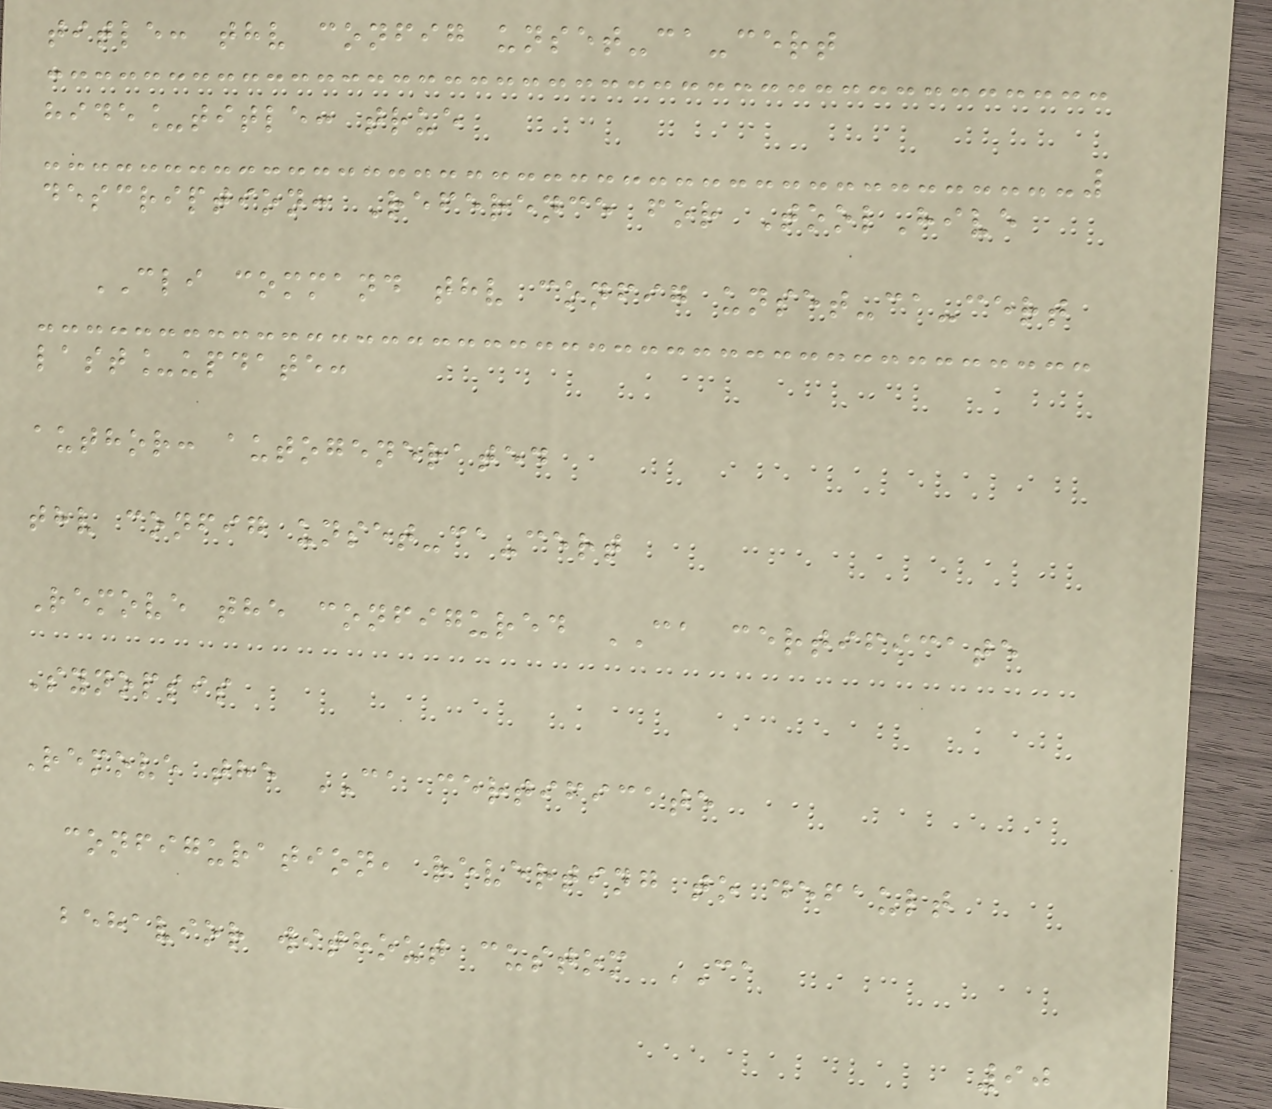title: thv config unset-ca-cert
hide_title: true
description: Reference for ToolHive
CLI command thv config unset-ca-cert
last_update:
author: autogenerated
thv config unset-ca-cert
Remove the configured CA certificate
Synopsis
Remove the CA certificate
configuration, reverting to default
behavior without custom CA
90
